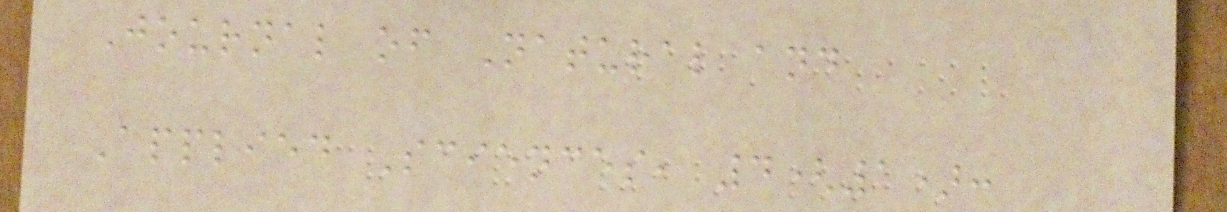Journal of Natural and
Applied Sciences, 4(1):
